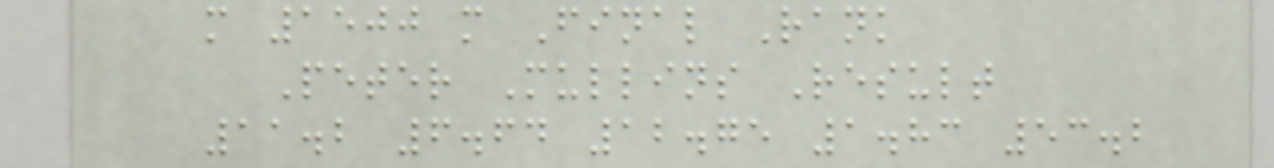m 1500 m Final Rank
Peter Mullins Result
11.2 6.64 12.75 1.83 53.2
